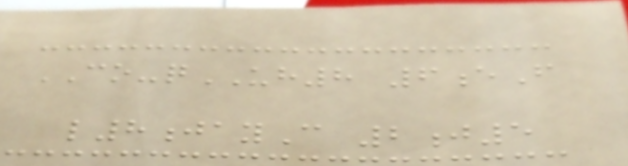CO-qUH8 6eF
l8jayC 2j5
